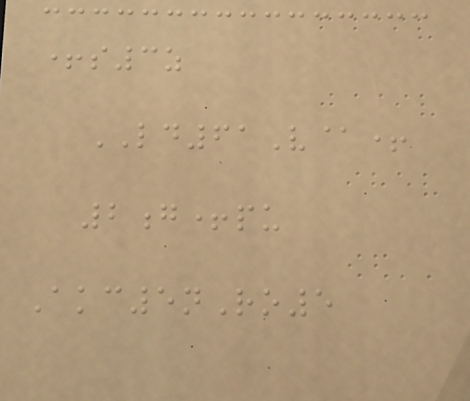+s3z
LD61V@+
2g+pu
Akc5nRo5
